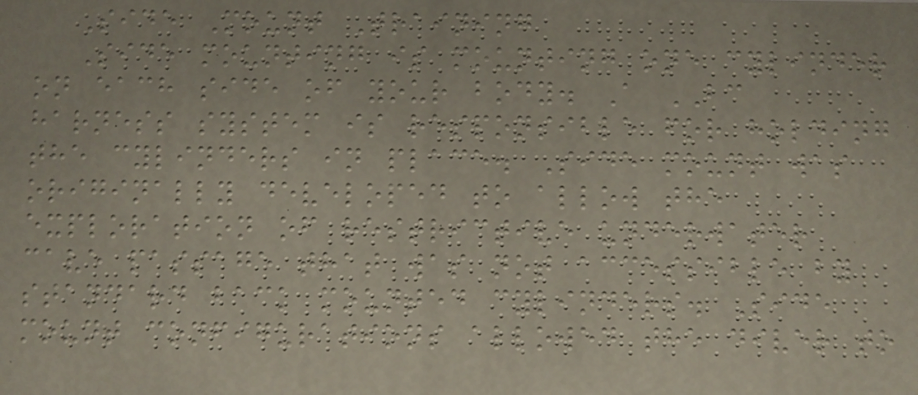Side Mount Training
Side mounting is mounting one cylinder
on each side of your body. A BC
harness system is responsible for holding
the cylinders in place. Side mount was
originally developed to allow the
exploration of restrictive underwater
cave passage that was not accessible by
standard back mounted cylinders. Side
mount configurations allowed the diver to
